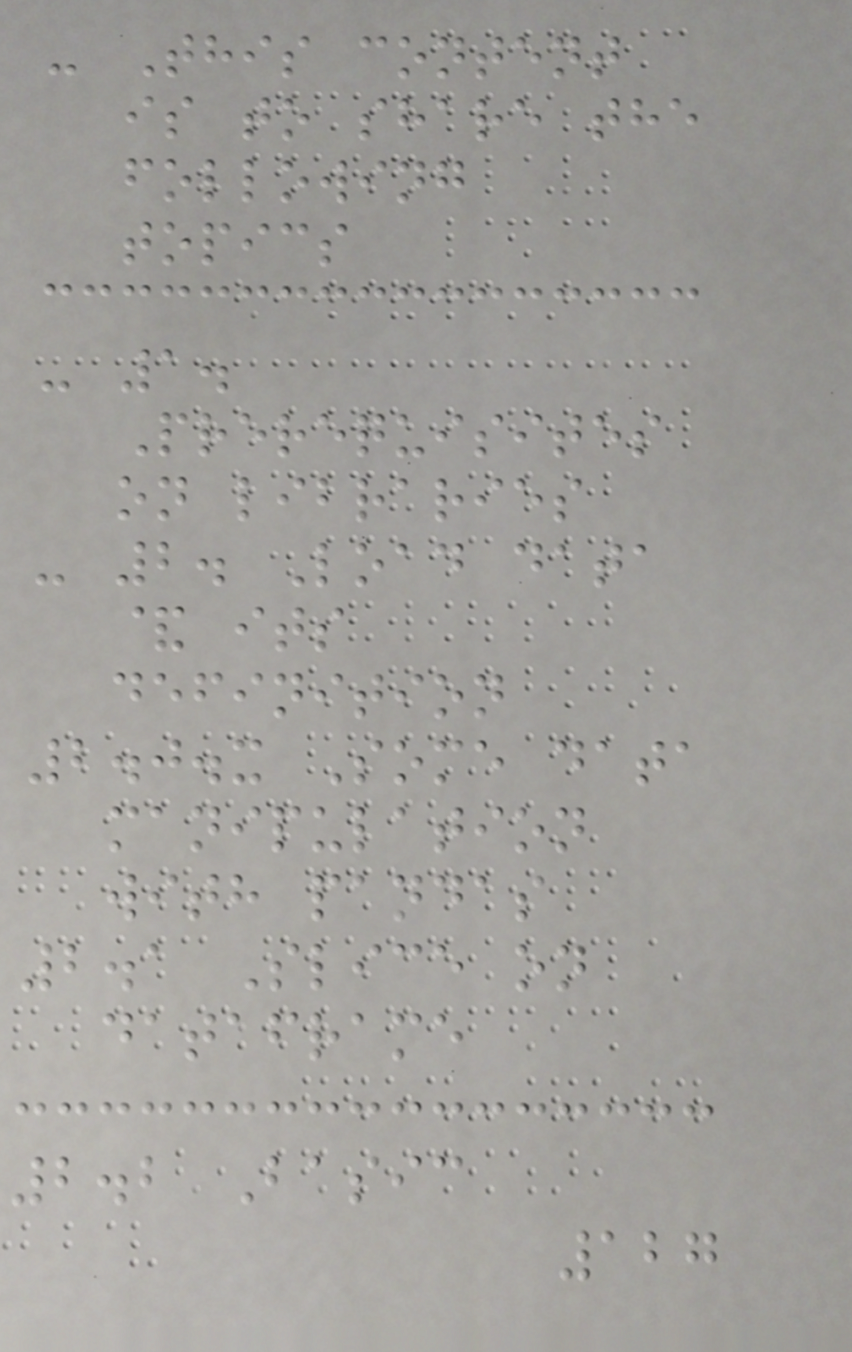- This content
is to share the
following
topics
- 1.
Prerequisites
on libraries
- 2. Load data
& its
definition
2.0.x Some data
manipulation
with pandas
2.1 Slice on
dataframe
2.2 Basic
127
